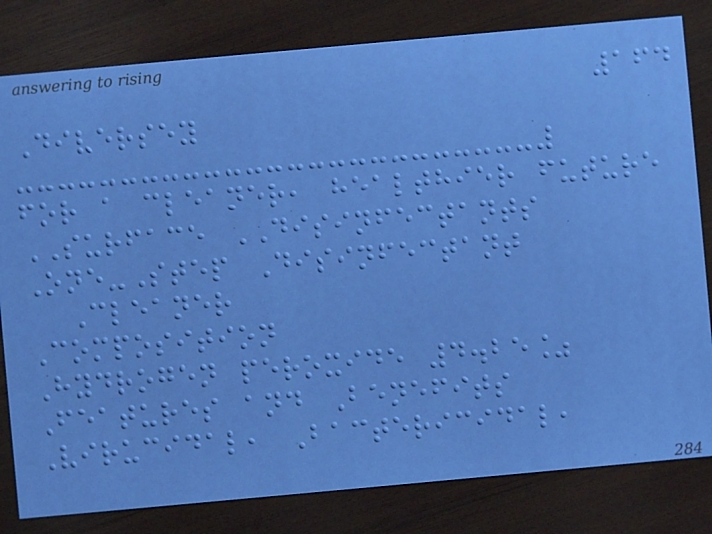164
Diversey
for a cleaner, healthier future
SURFACE DISINFECTANTS
One-Step Disinfectant
Cleaner
Composition
Hydrogen peroxide 4.25%
Features and Benefits
Virucidal, Bactericidal,
